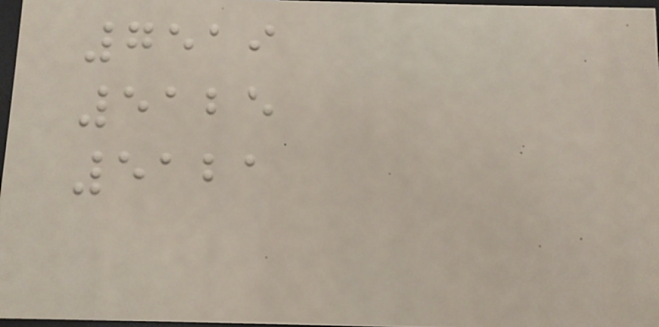7519
5125
5121
